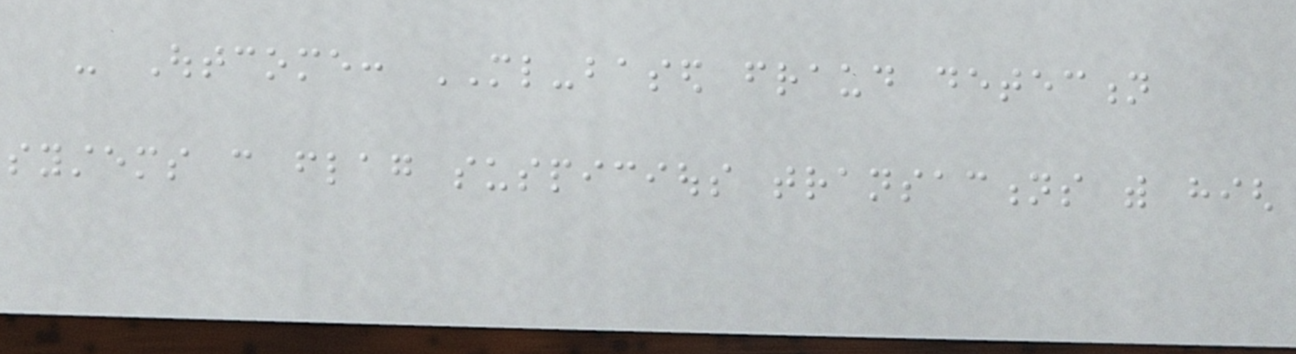- Outcome: ML-based fraud detection
systems can flag suspicious transactions with high
